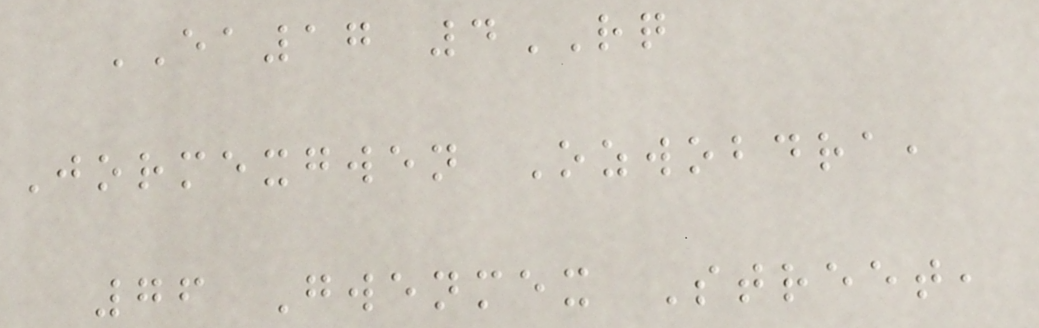EA17 4RQ
Jormexgwen Ozwobdra,
76 Gwenmex Street,
